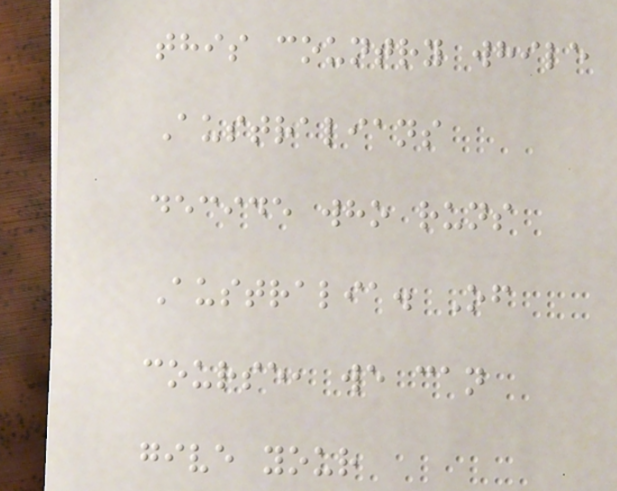this country while
Australians
decide who runs
Australia. Of
course, we can
give your
